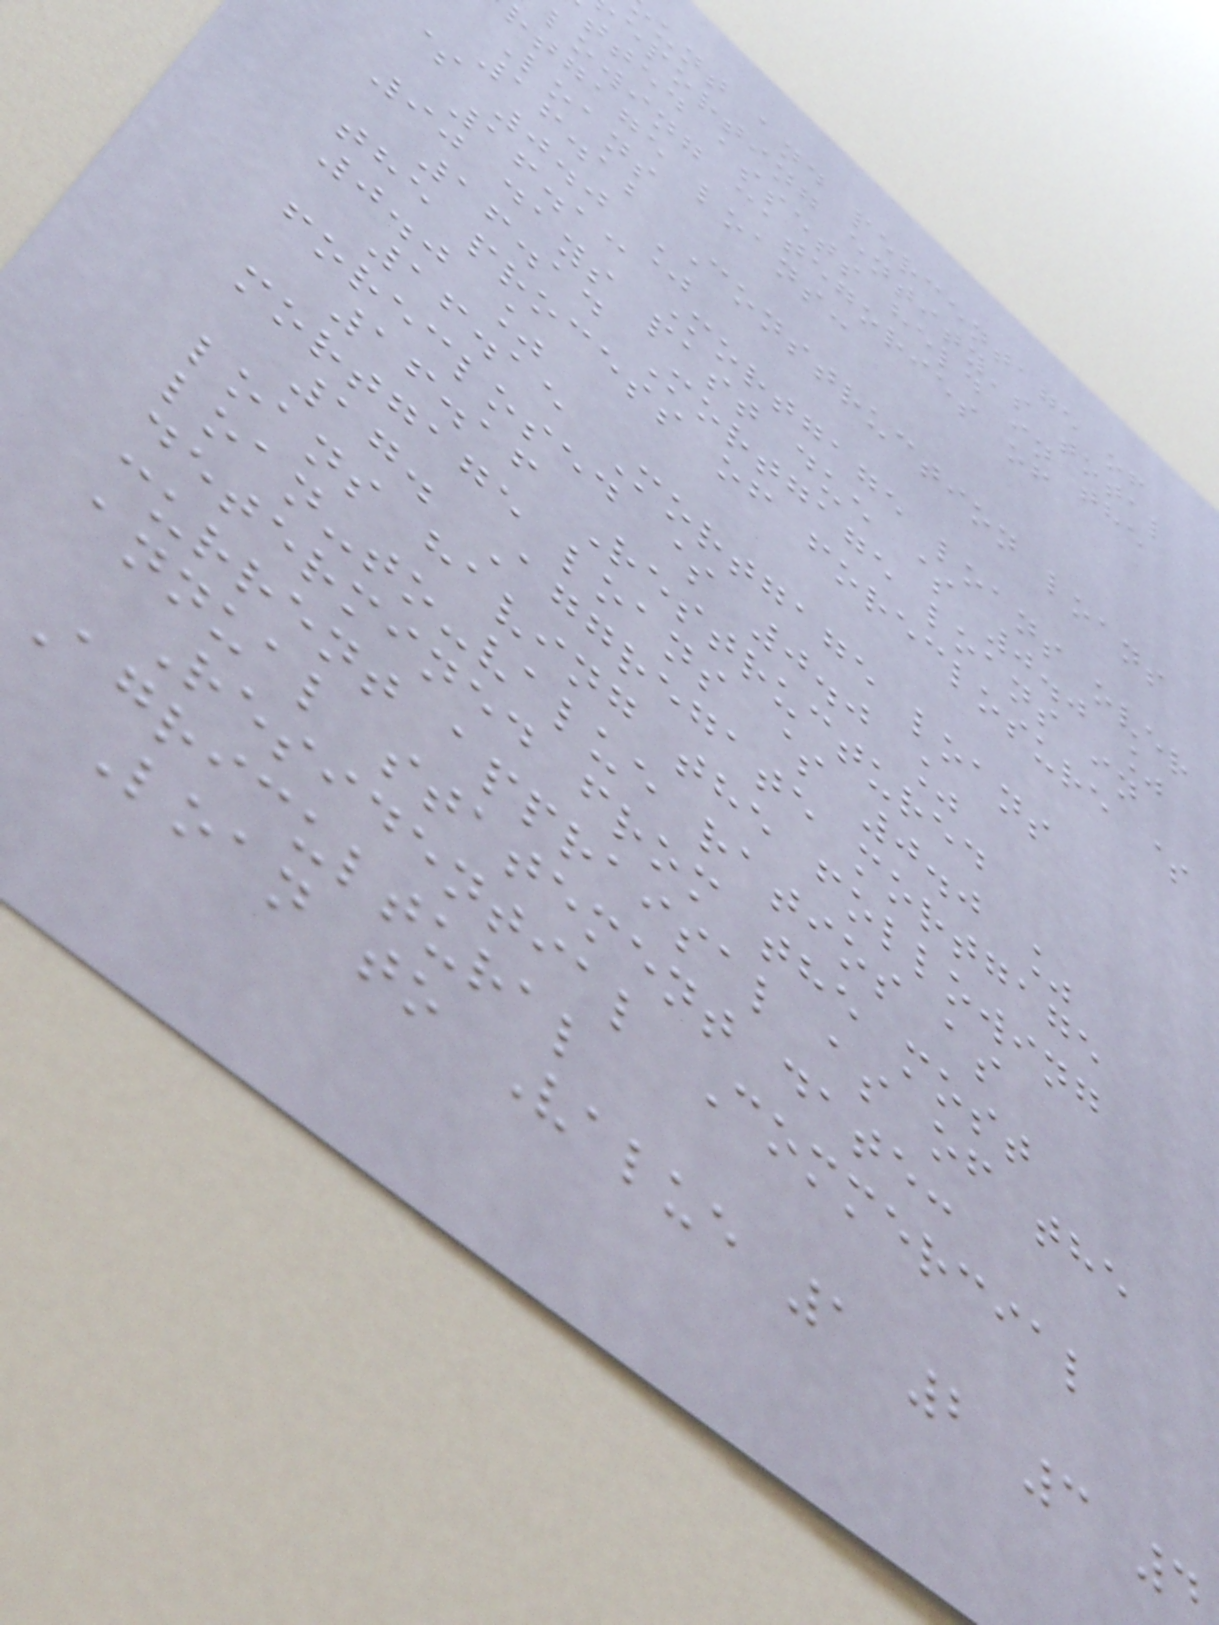unt and percentage of
eporting entity's total
tted assets held in the
lowing categories of
rtgage loans:
Loans
16.12 Construction loans
$ 0.0 %
16.13 Mortgage loans over
90 days past due $ 0.0 %
16.14 Mortgage loans in
the process of foreclosure $
0.0 %
16.15 Mortgage loans
foreclosed $ 0.0 %
16.16 Restructured
mortgage loans $ 0.0 %
17. Aggregate mortgage
loans having the following
loan-to-value ratios as
determined from the most
current appraisal as of the
annual statement date:
Residential Commercial
Agricultural
Loan to Value 1 2 3 4
